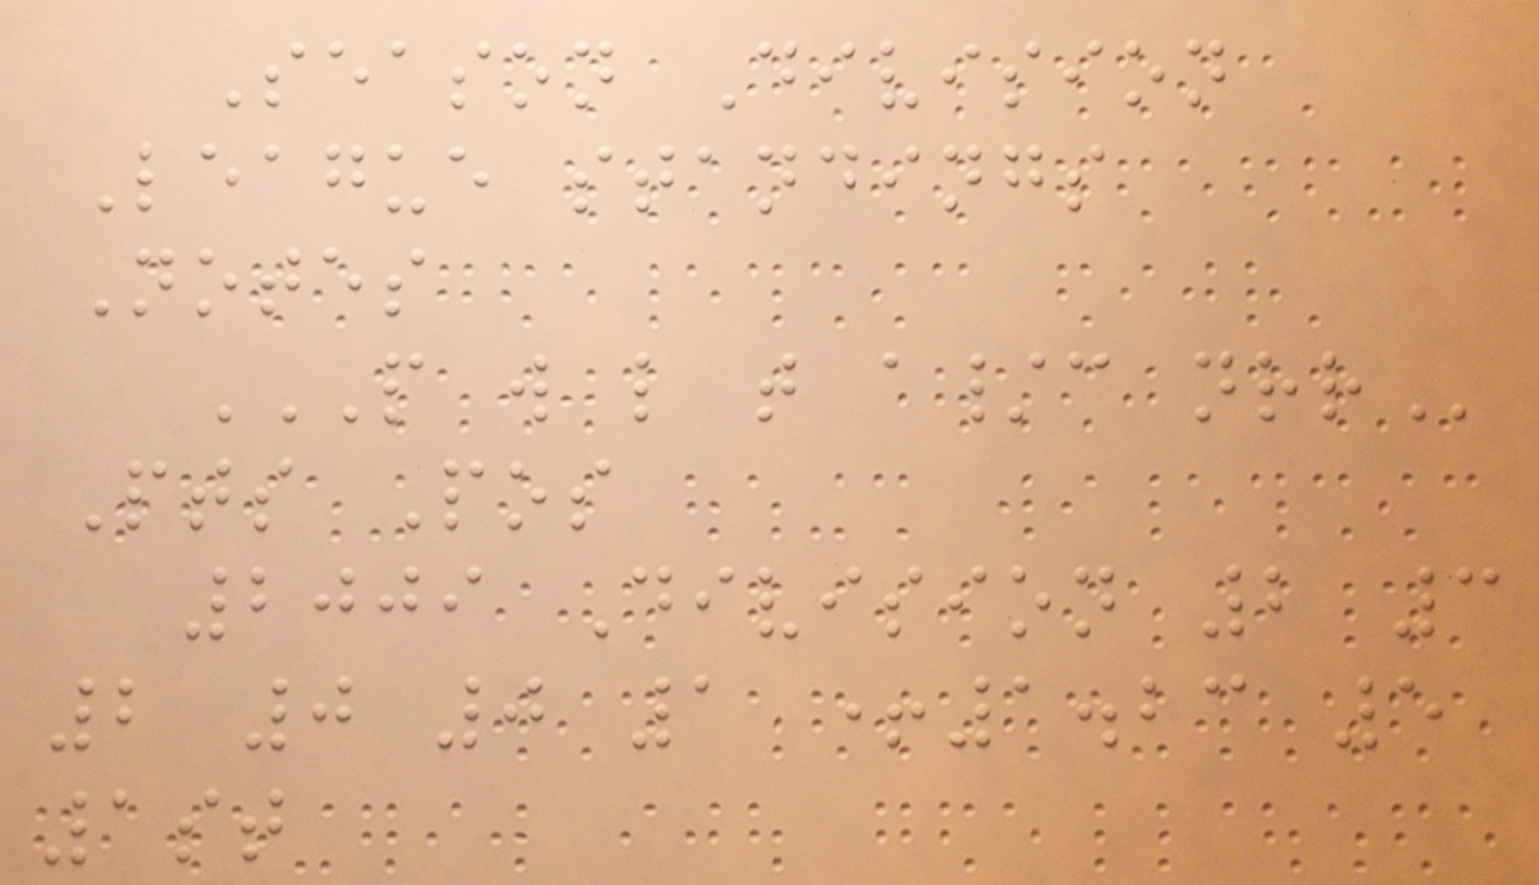Season Division
League standings
Notes
P W L T A/C NRR
Pts Pos
2009 Division 2 3
2 0 0 1 +1.23 5
1st
